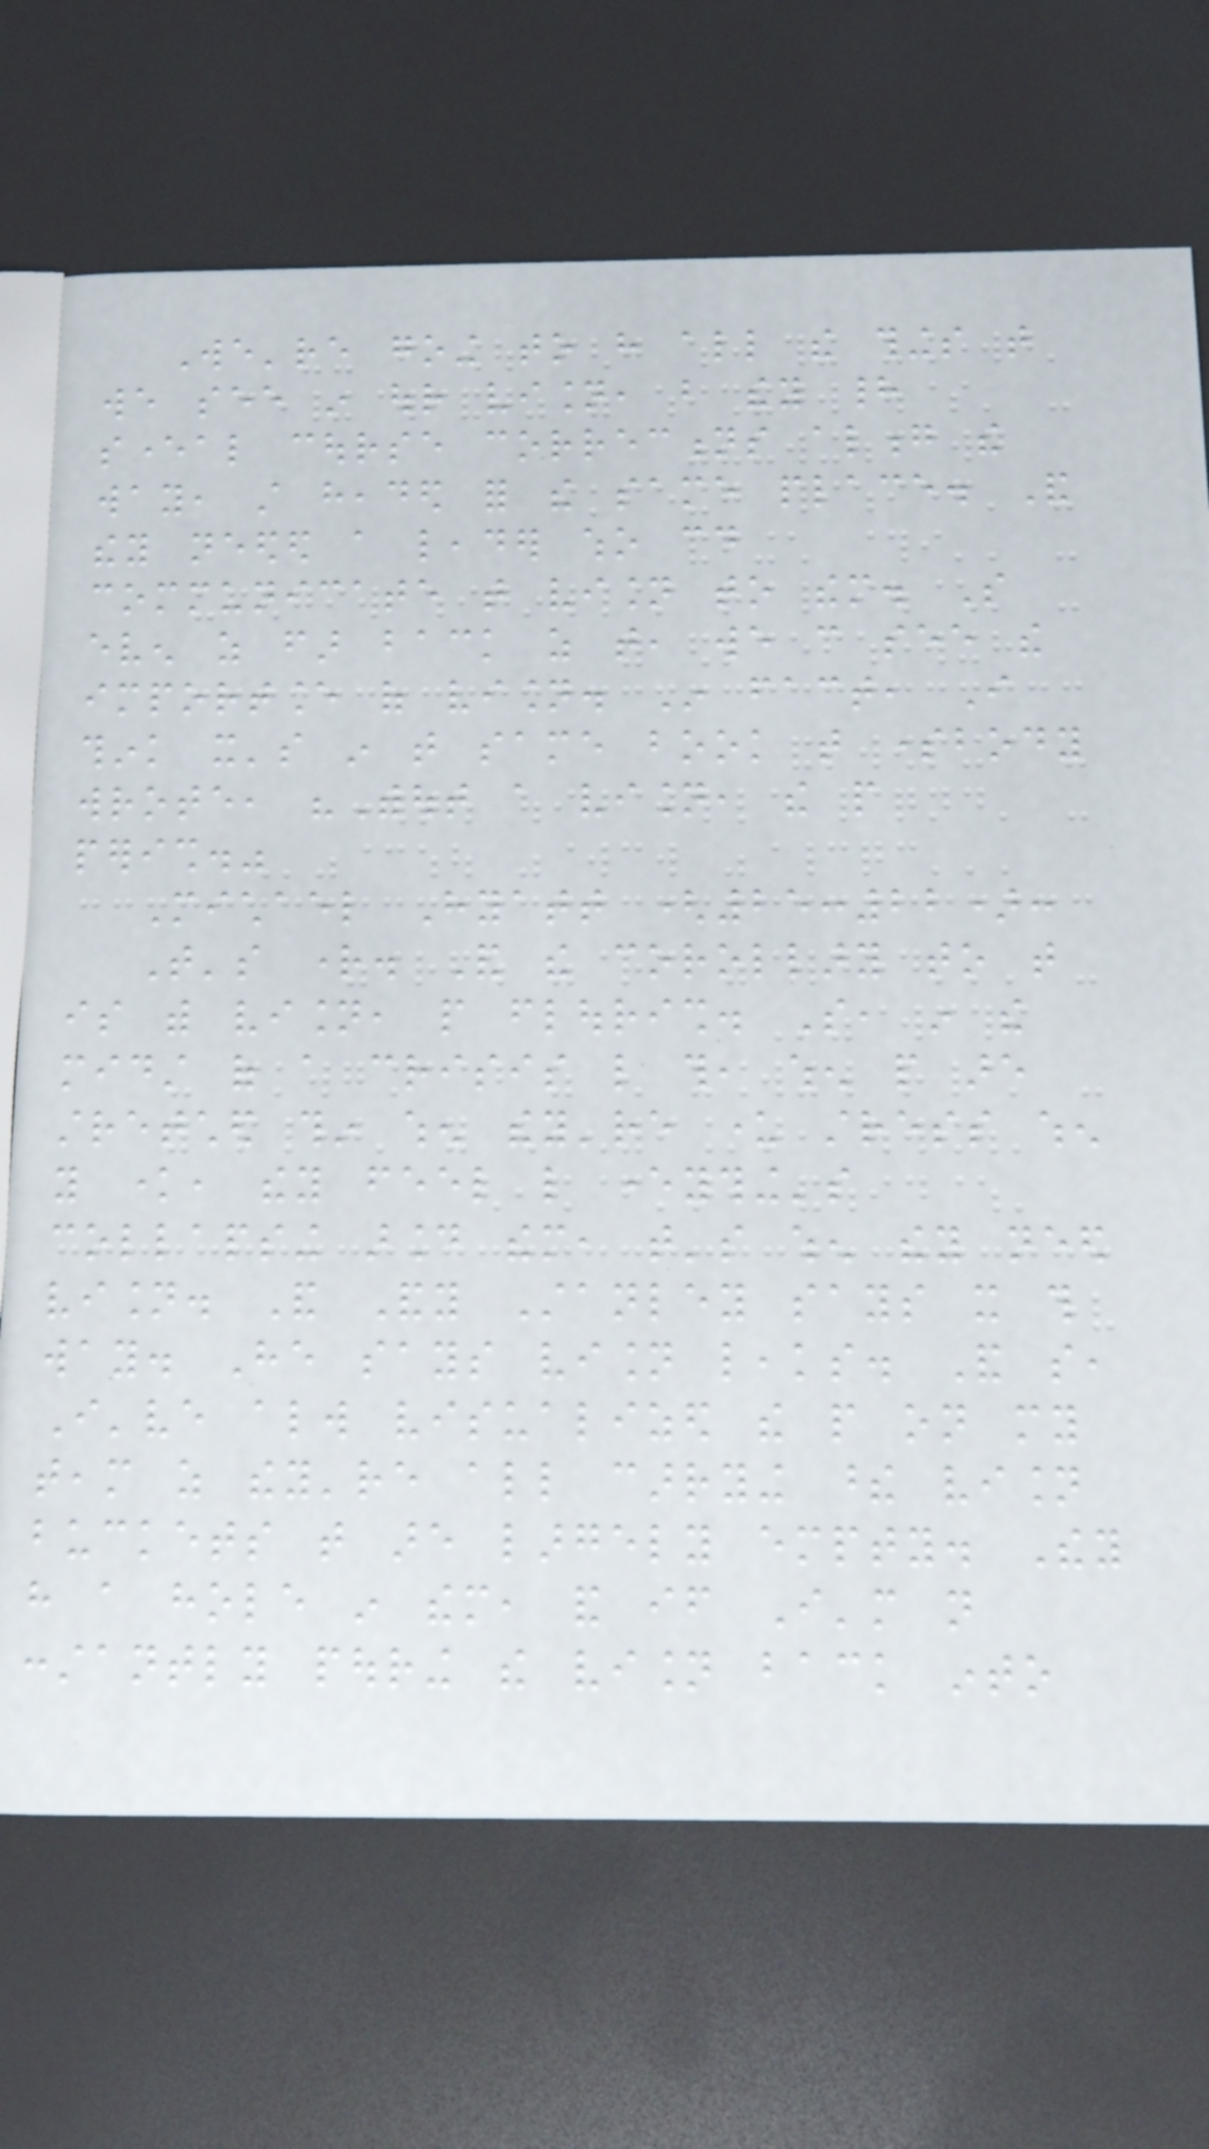We're going to have all the things that
we see in our vision, but they had
several course corrections along the
way, still headed for the same place. And
they needed a leader who could
communicate that vision to them. So
even as far back as that, we can see the
importance of vision. In fact, I
think it's in that same book that somebody
wrote, "Without a vision, the people
perish."
Michael Hyatt (25:22):
That's right. And the corollary to that
is with vision, people flourish. So, in the
midst of a crisis like this, when people are
stretched thin when they're under stress when
you know, they feel like everything's
collapsing around them, that's when they need
vision. And Andy Stanley says it this
way. He says vision leaks. And so,
I've always visualized the people on my
team as they're all carrying these vision
buckets that are largely empty. They
have a hole in them, and if I'm not
constantly pouring the vision back into
